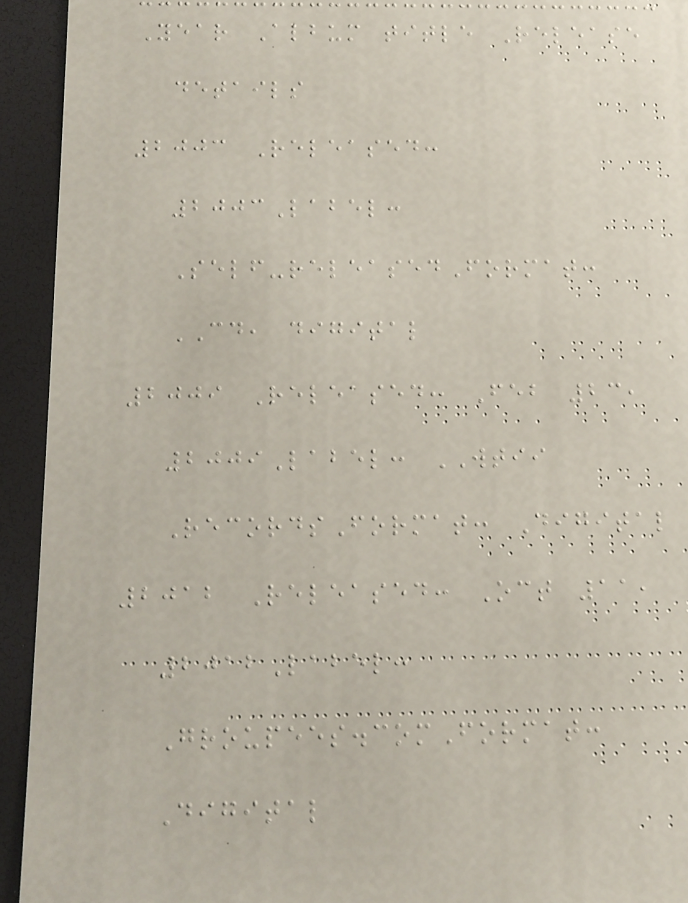Year Album title Release
details
2003 Released:
2003Label:
Self-releasedFormat:
CD, digital
2009 Released: Feb 23,
2009Label: WTII
RecordsFormat: Digital
2012 Released: Oct 11,
2012Label:
Groupees.comFormat:
Digital
